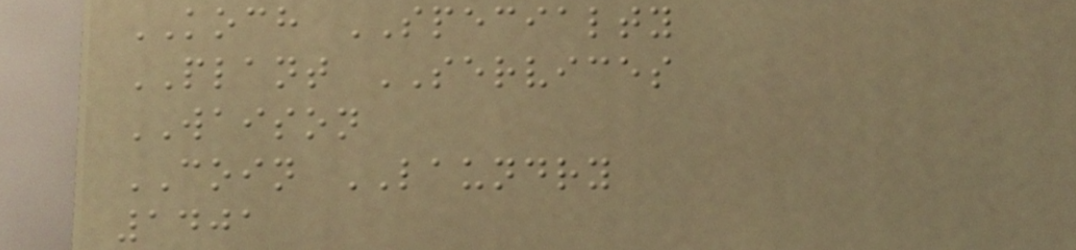KOCH SPECIALTY
PLANT SERVICES
WAISON
COIN LAUNDRY
1401
